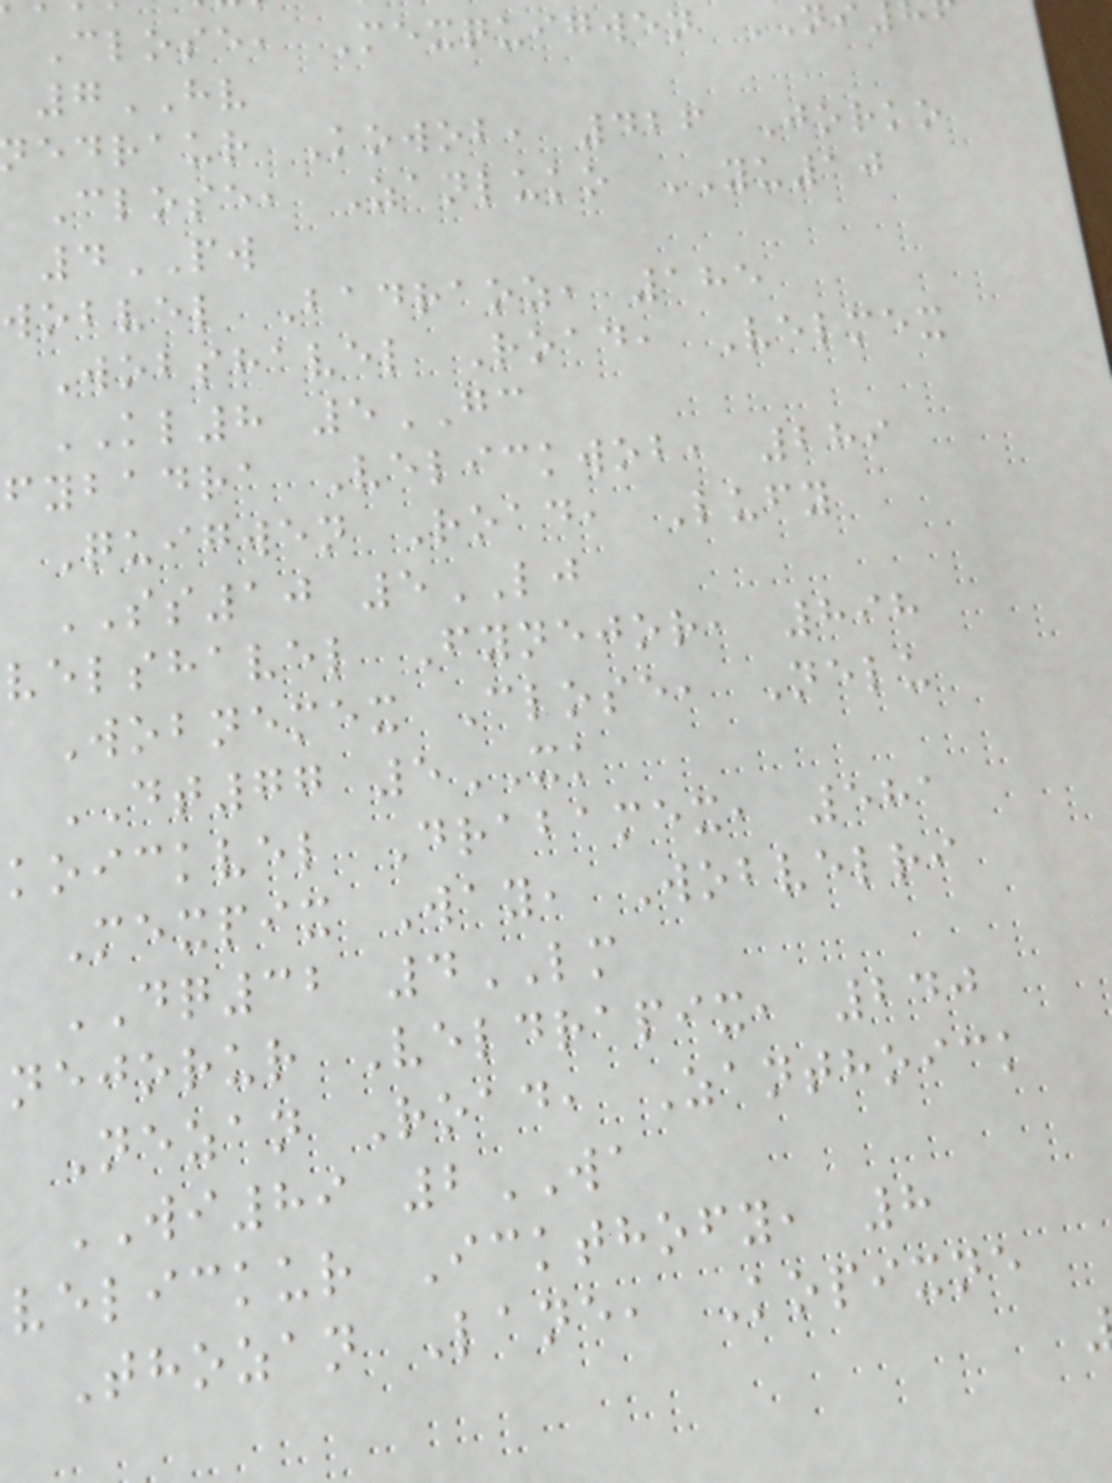Close, Mexquigwen NI
7HV
edraur Kowob, 426 Jorko
Close, Zanluko YU10
4PW
wobvel Badraoz, 185
Wobshavel Road, Velmex
KL8 5GC
fybadra Velickwob, 289
Quigwen Road, Lufy
SS10 5LJ
velshavel Fynejor, 898
Wobnemex Close, Nelu
DT77 5XK
koickvel Drabamex, 581
Mexpix Way, Wobvelri
DQ32 4LM
nejorur Veldrapix, 240
Nezan Road, Zanthoick
WI89 2WA
velickur Ickthofy, 8
Thozan Lane, Kopixne
